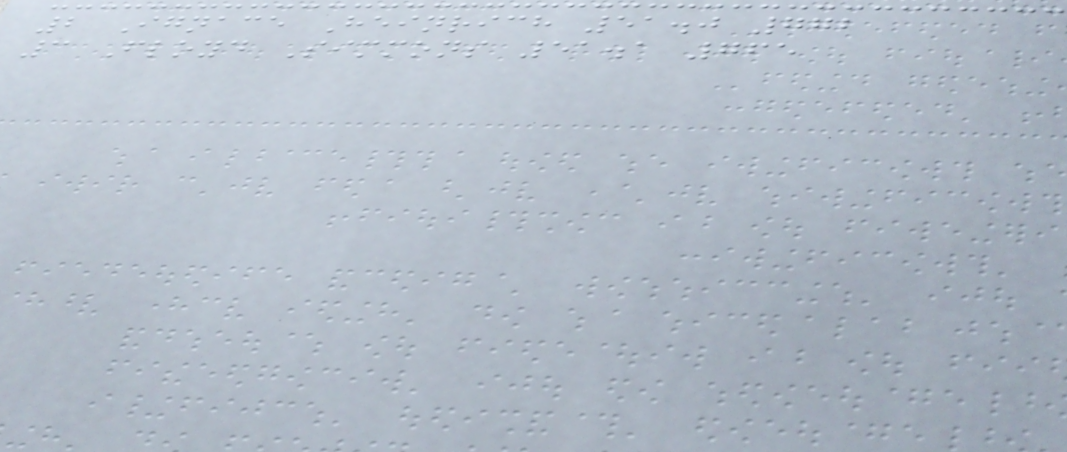2 Ignace Heinrich 51.0 772
3 Floyd Simmons 51.1 765
